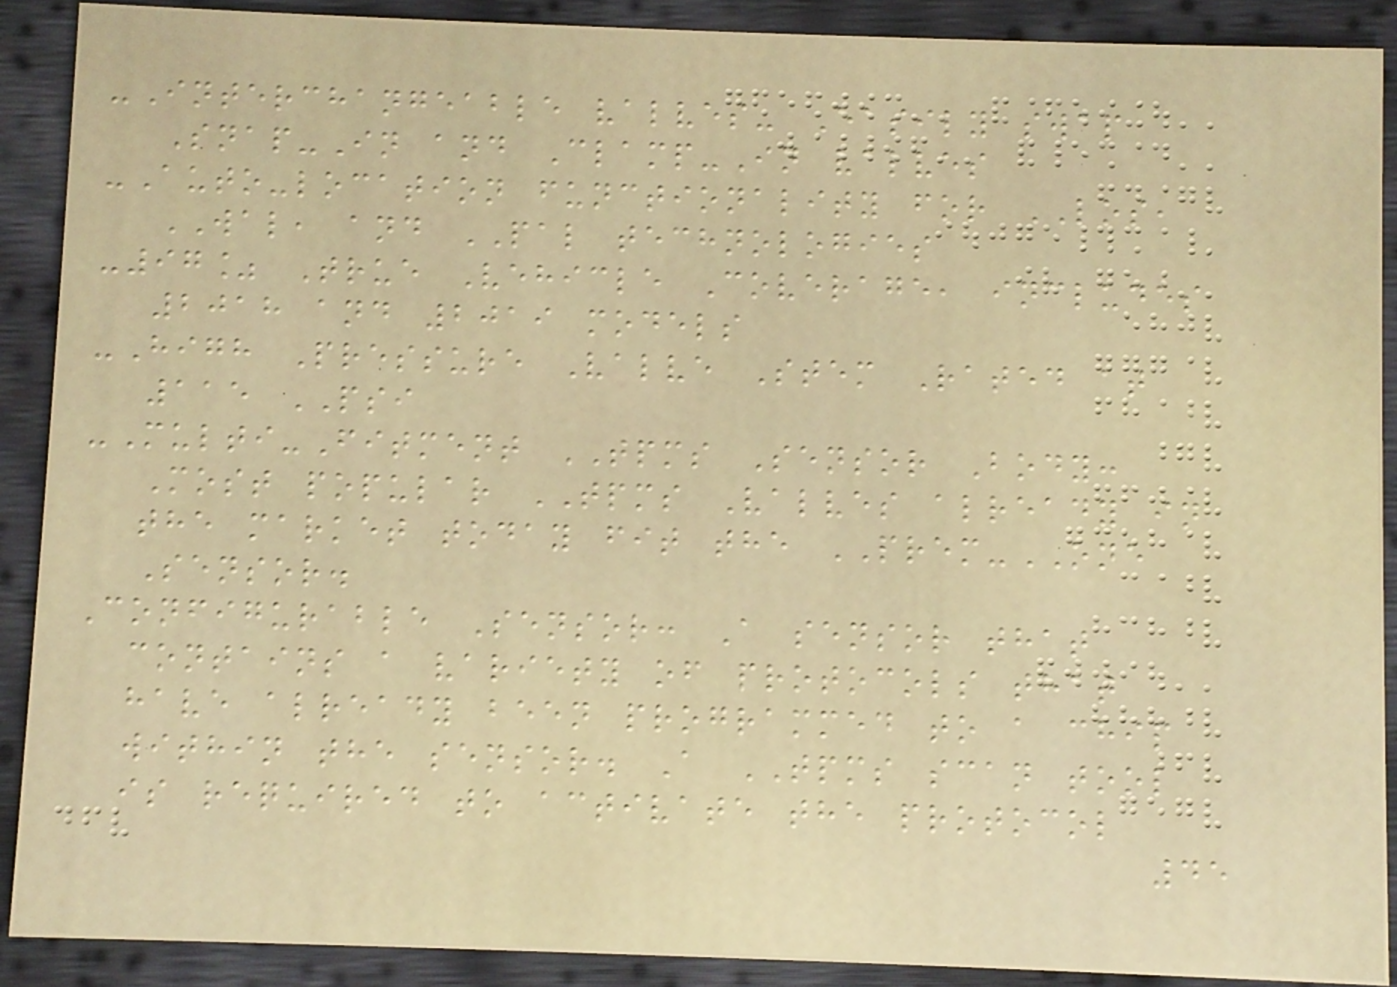-Interchangeable valves- Easily swap
Snap-In and Clamp-In valves
-Auto-location functionality for LOS,
WAL, and PAL technologies
-97% True Vehicle Coverage, includes
2018 and 2019 models
-High Pressure Valve Stem Rated at
115 PSI
-Multi-Fitment TPMS Sensor Body:
Most popular TPMS Valves already in
the market today fit the PREM-ONE
Sensor.
Configurable Sensor: A sensor that
contains a variety of protocols that
have already been programmed to a chip
within the sensor. A TPMS scan tool
is required to activate the protocol
45
